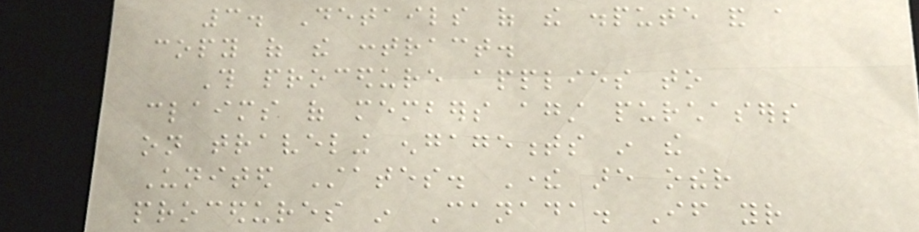3. Details of the dispute and a
copy of the contract.
This procedure applies to
claims of members against purchasers
on traveling engagements in the
United States. There are other
procedures in Canada. If your
